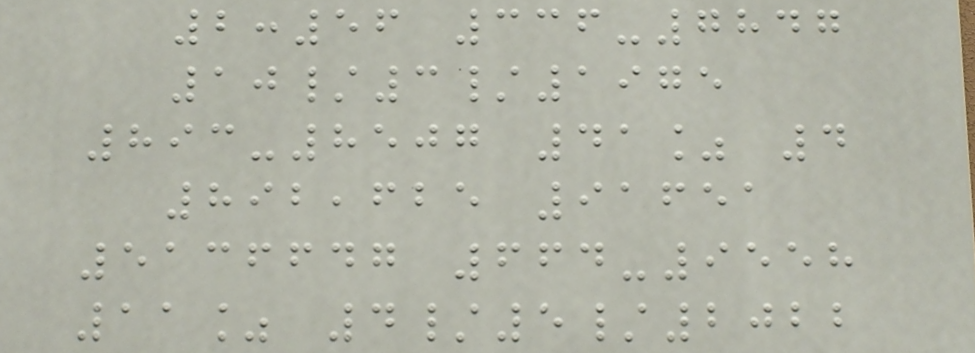2:56 336-7847
10/3/1975
893-8507 41% 4
892,625 91651
5136647 664-9558
11% 4/5/2022
